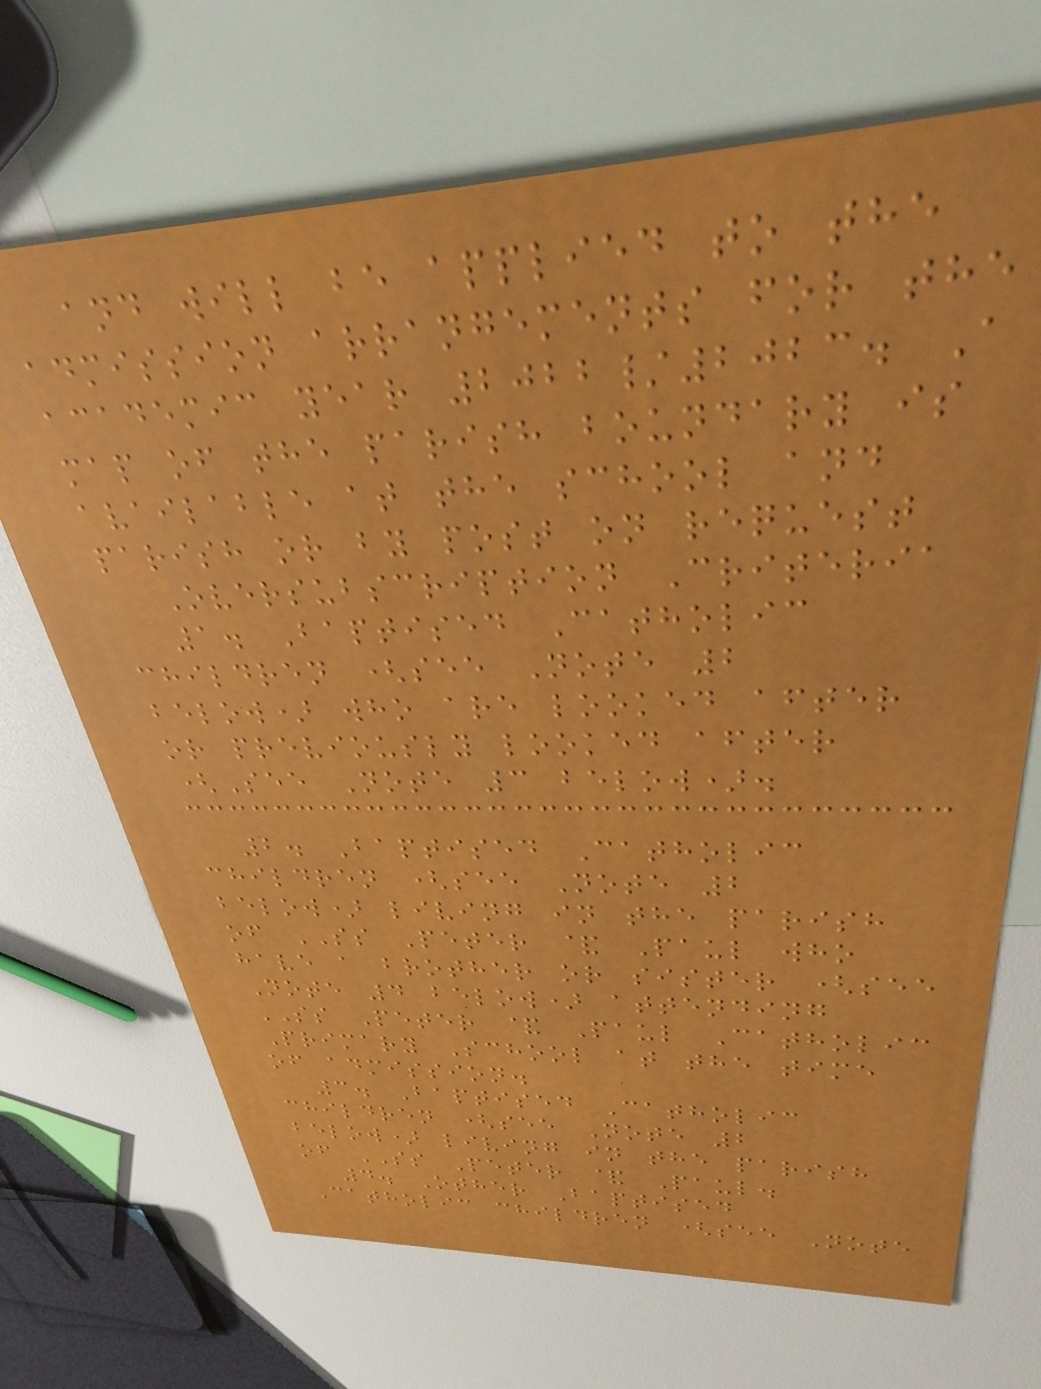and will be applied to the
admission arrangements for the
academic year 2022/2023. A
map of the parish boundary is
available at the school and
parish or by post on request
Oversubscription Criteria
1. Baptised Catholic
children (see Note 2
below) who are looked after
or previously looked after
(See Note 3 below).
2. Baptised Catholic
children (see Note 2
below) living in the parish
of SS Peter & Paul who
have a brother or sister (see
Note 4 below) attending
SS Peter & Paul Catholic
Primary School at the time
of admission.
3. Baptised Catholic
children (see Note 2
below) living in the parish
of SS Peter & Paul.
4. Other Baptised
Catholic children (see Note
